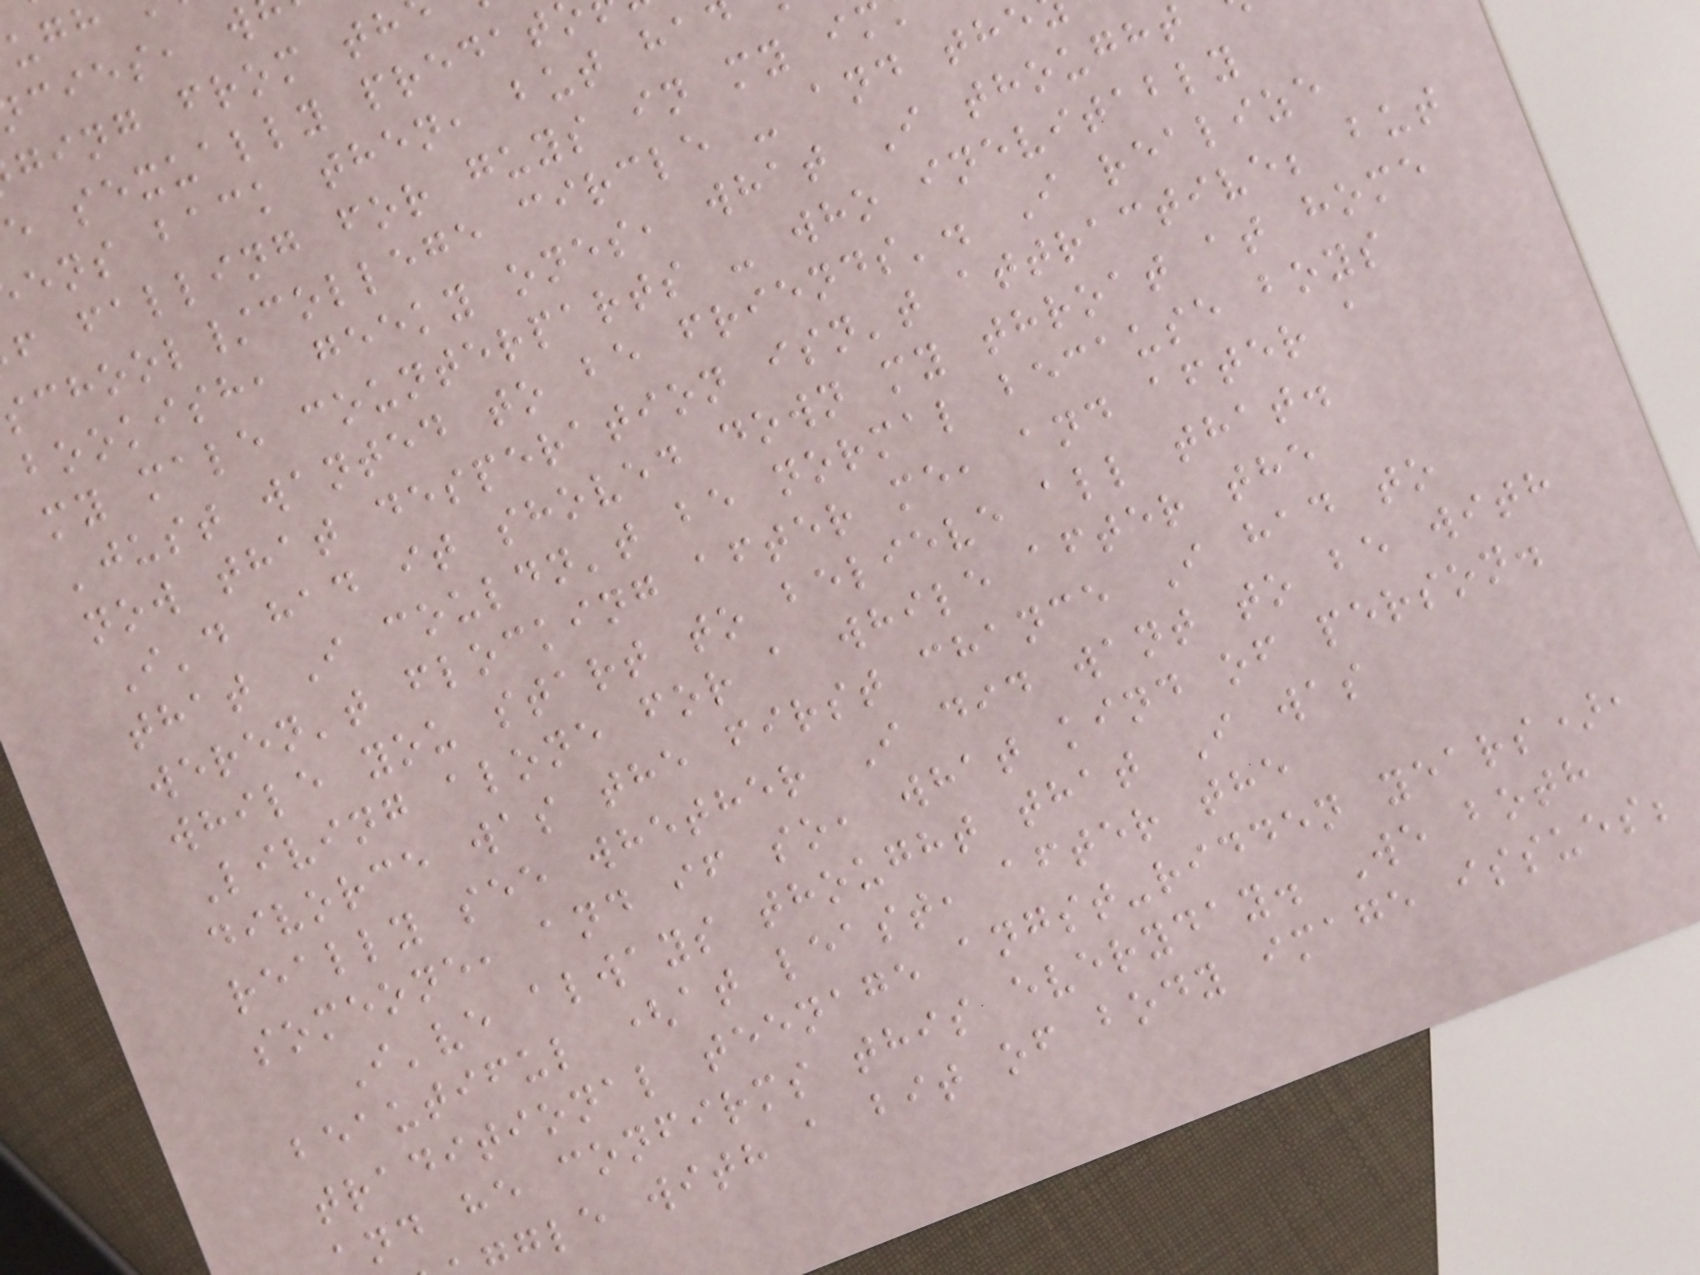ging from th
e sexually predat
ens back then, but ha
f falling for guys in my i
chool/college circle - and the
bookish, geeky ones, what I thought
my male counterparts - who inevitably
'just wanted to be friends'. I realize
now that desperation isn't attractive; but
I'd had it shoved down my throat at home
that I couldn't be normal because boys
weren't flocking after me, and after a
while you start to believe all that.
Living alone for a while after the
divorce was the first chance I had to
really see whether I did want to be with
someone, and if so, what kind of person.
I've always thought that I was
beautiful (at least, after the
traditional teenage angst-ridden years),
nd he confirms this everyday. We both
gle with a bit of body image issues;
